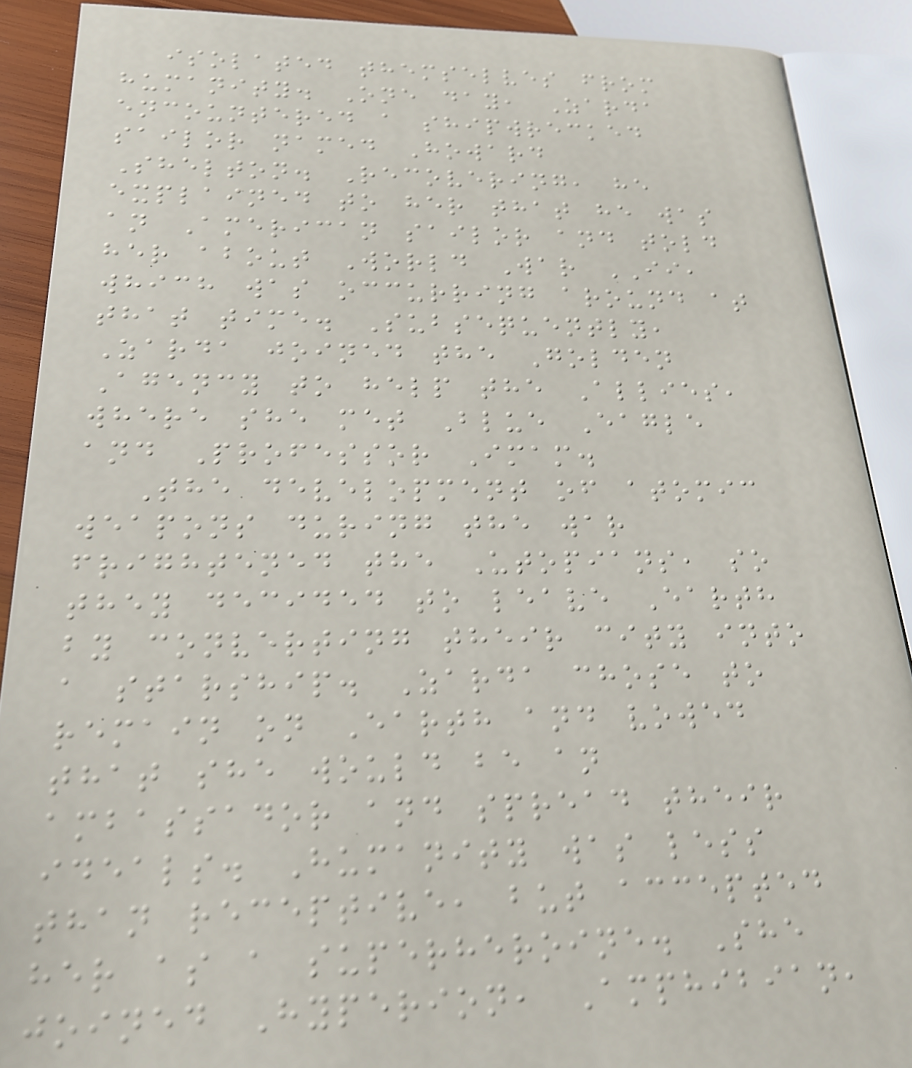isolated themselves from
humanity. One day, Zarda
encountered a shipwrecked
sailor named Howard
Shelton. Recovering, he
explained to her that he was
an American sailor and told
her about World War II,
which was occurring around at
that time. Subsequently,
Zarda joined the Golden
Agency to help the Allies,
where she met Blue Eagle
and Professor Imam.
The development of atomic
weapons during the war
frightened the Utopians, so
they decided to leave Earth
by converting their city into
a starship. Zarda chose to
remain on Earth and vowed
that she would be an
ambassador and spread their
ideals. Humanity was less
than receptive, but accepted
her as a superheroine. She
joined Hyperion, Amphibian,
